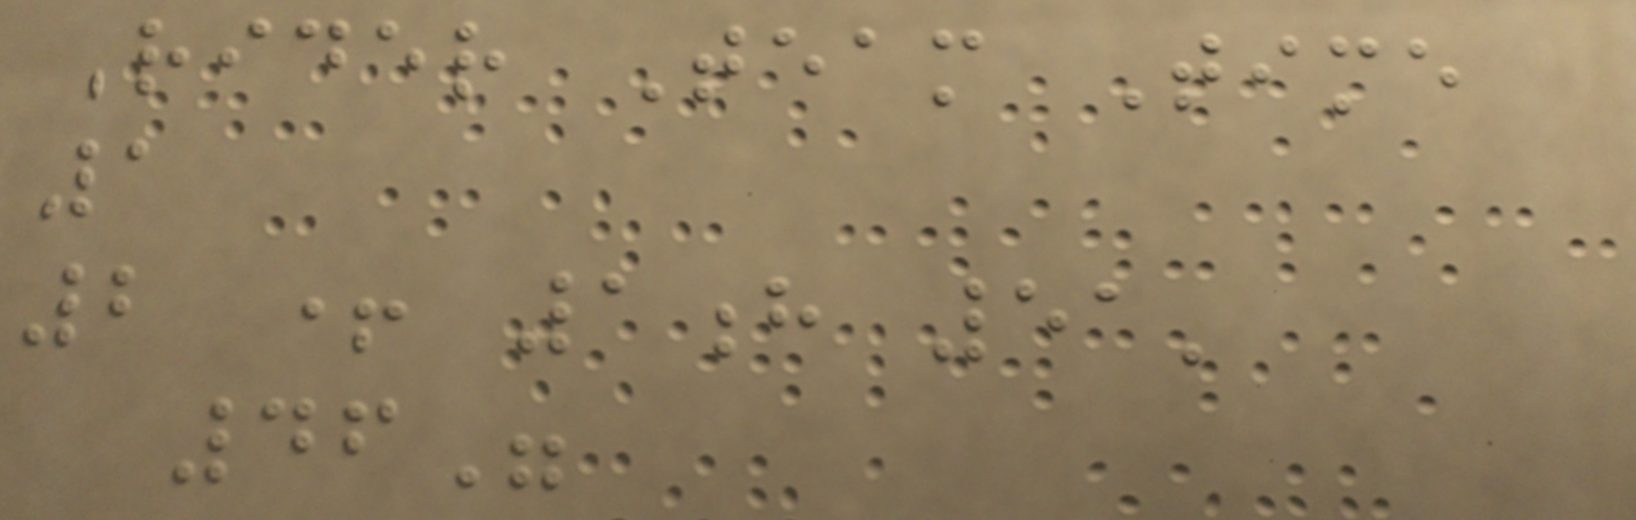Rider Team Time
1
2 + 1h 51'
46"
